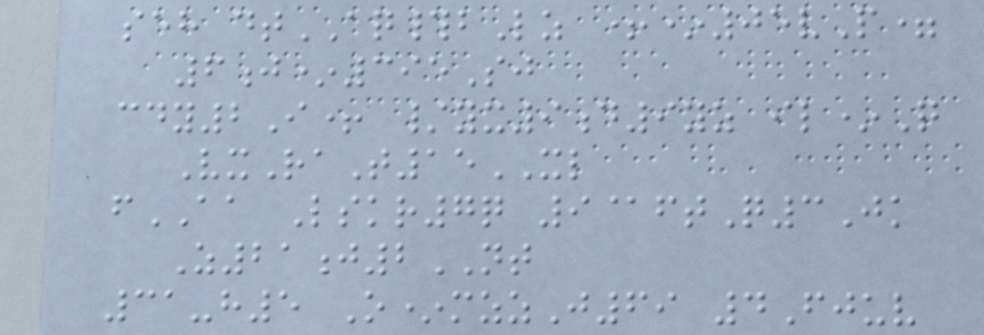seh dtAQ#bLz +*05vP=
6j*395Sj
cdy2I+ /yx9d9yz il*Q
VxRaT15XL
fAA Lskr7q 9@ftQ3Jk
Z21j2NT
31-h5 O*mzzJ69 4Fjuv
